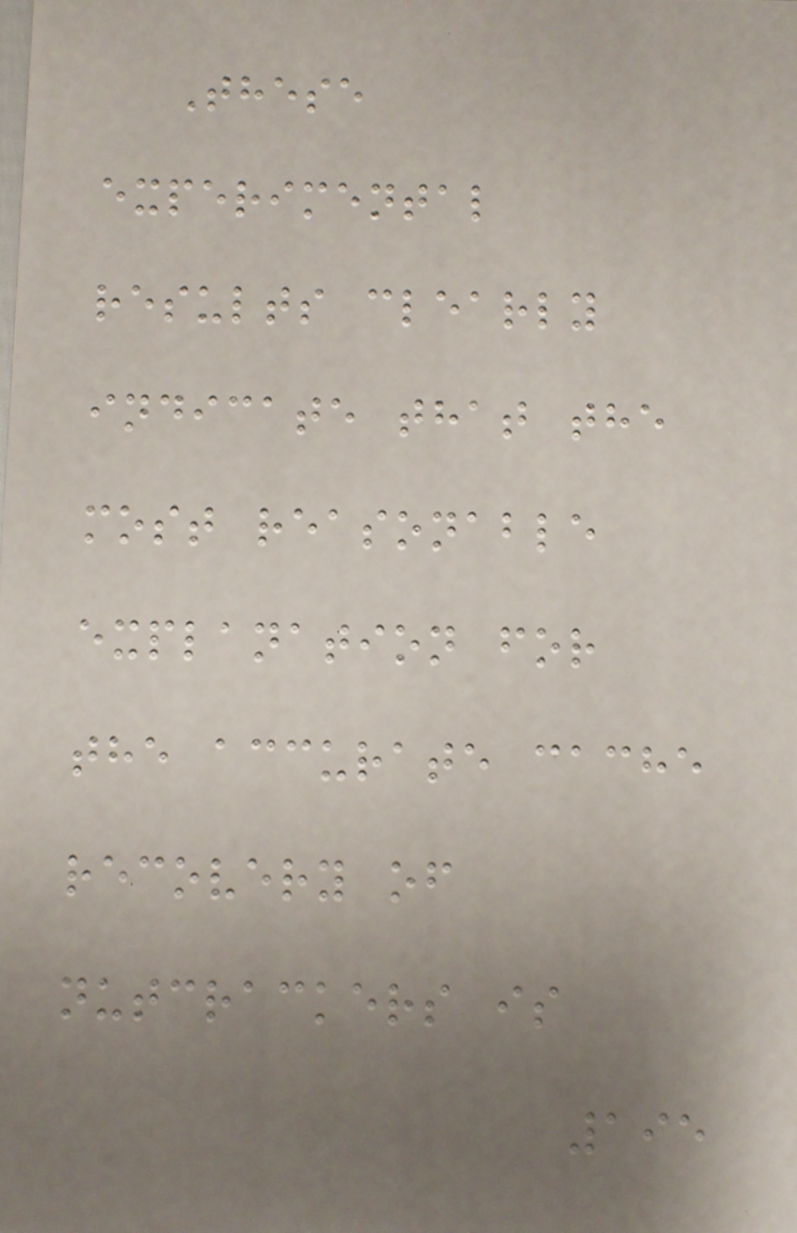These
experimental
results clearly
indicate that the
most reasonable
explanation for
the accurate cache
recovery of
nutcrackers is
195
